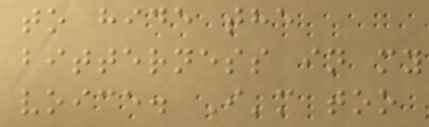to hide the
bitterness in my
voice. I'm too
